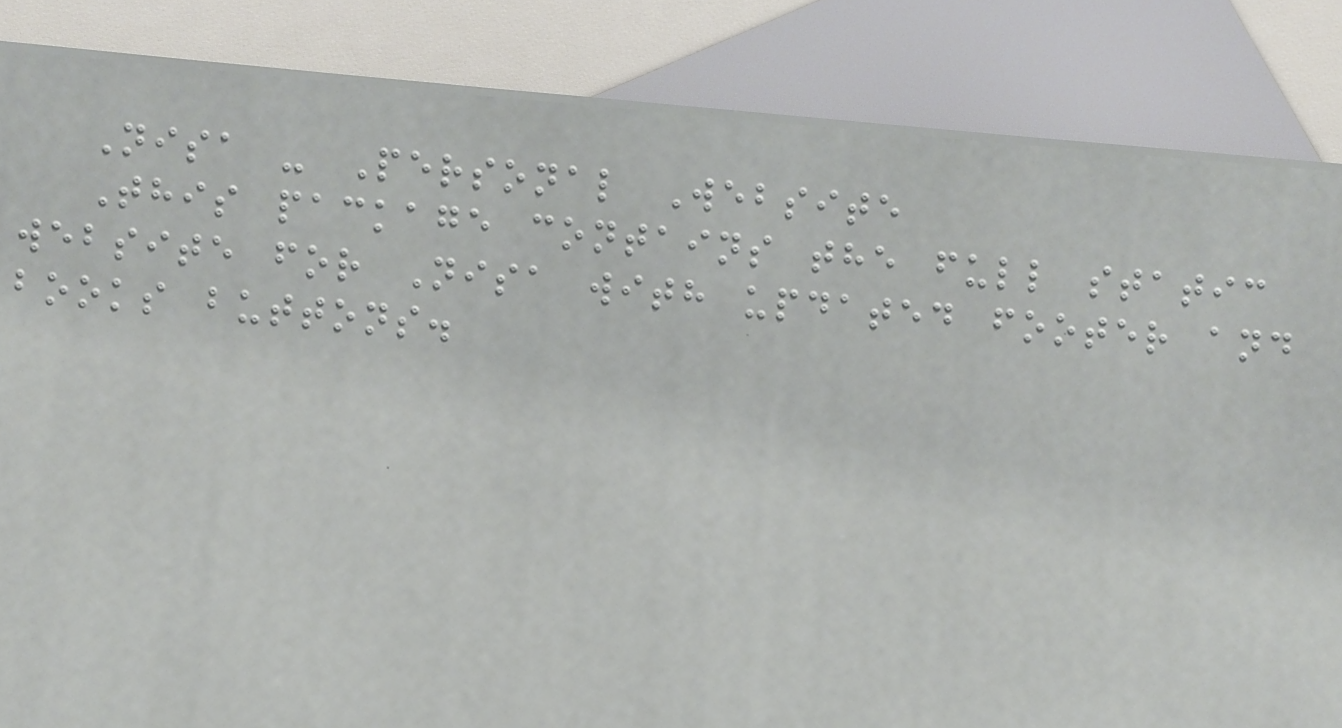Nisa - Personal Website
This package contains the full static
website for Nisa with updated footer and
books buttons.
